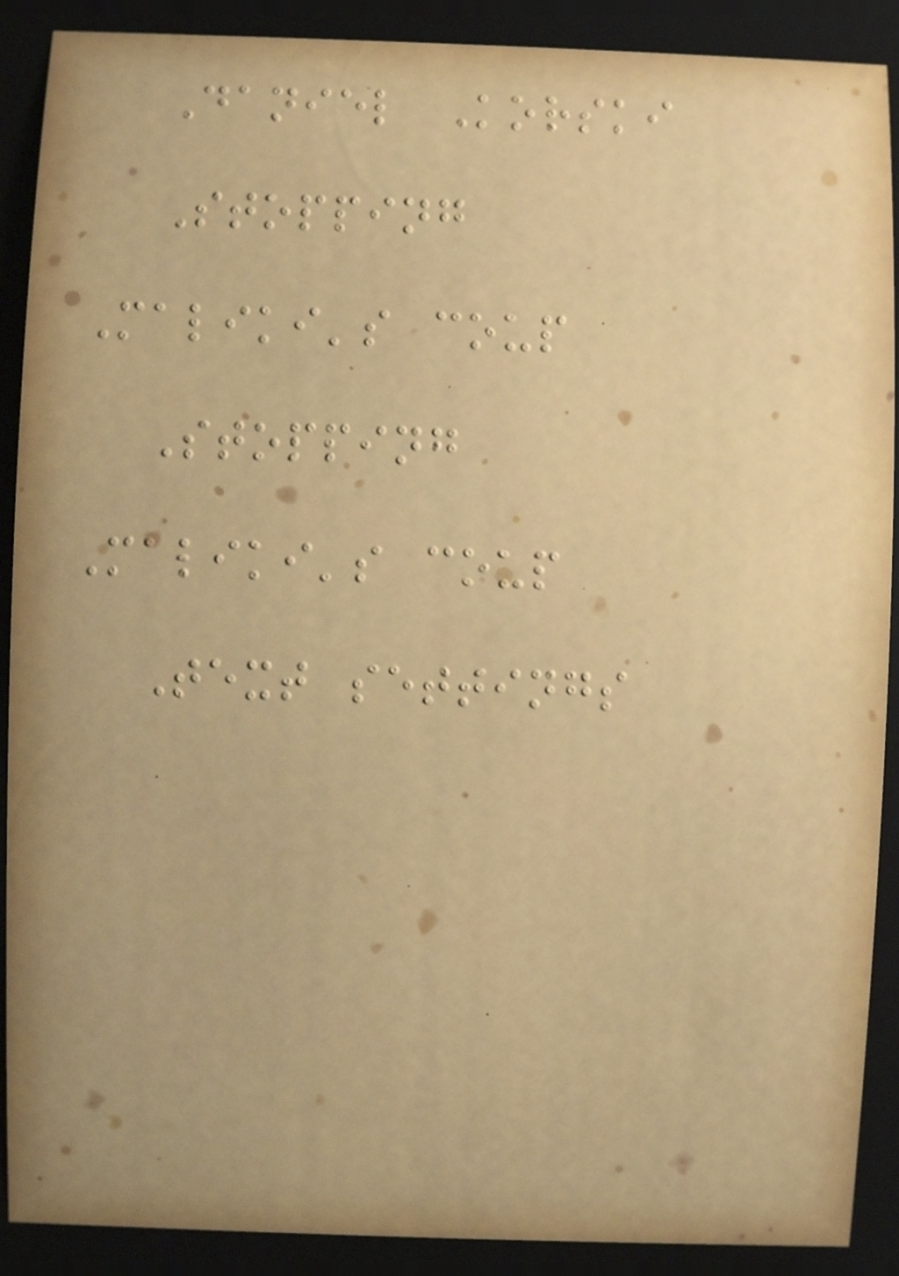Daniel Korski
Stopping
Maliki's coup
Stopping
Maliki's coup
Text settings
